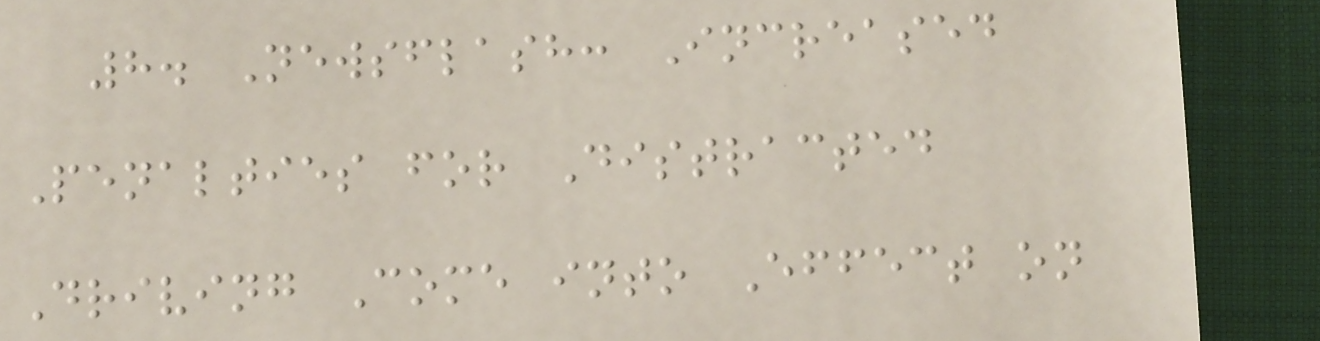8. Newsflash: Increased
Penalties for Distracted
Driving Come into Effect on
